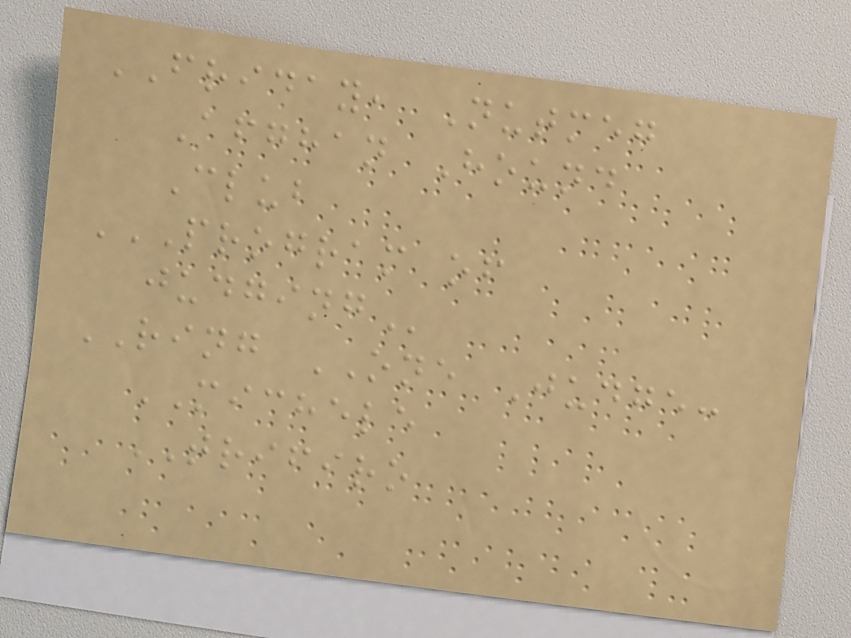FRIDAY, Nutmeg
Afghan Hound
Club
PROGRAM OF
JUDGING
RING ONE Judge:
MICHELE
TRIFIRO
